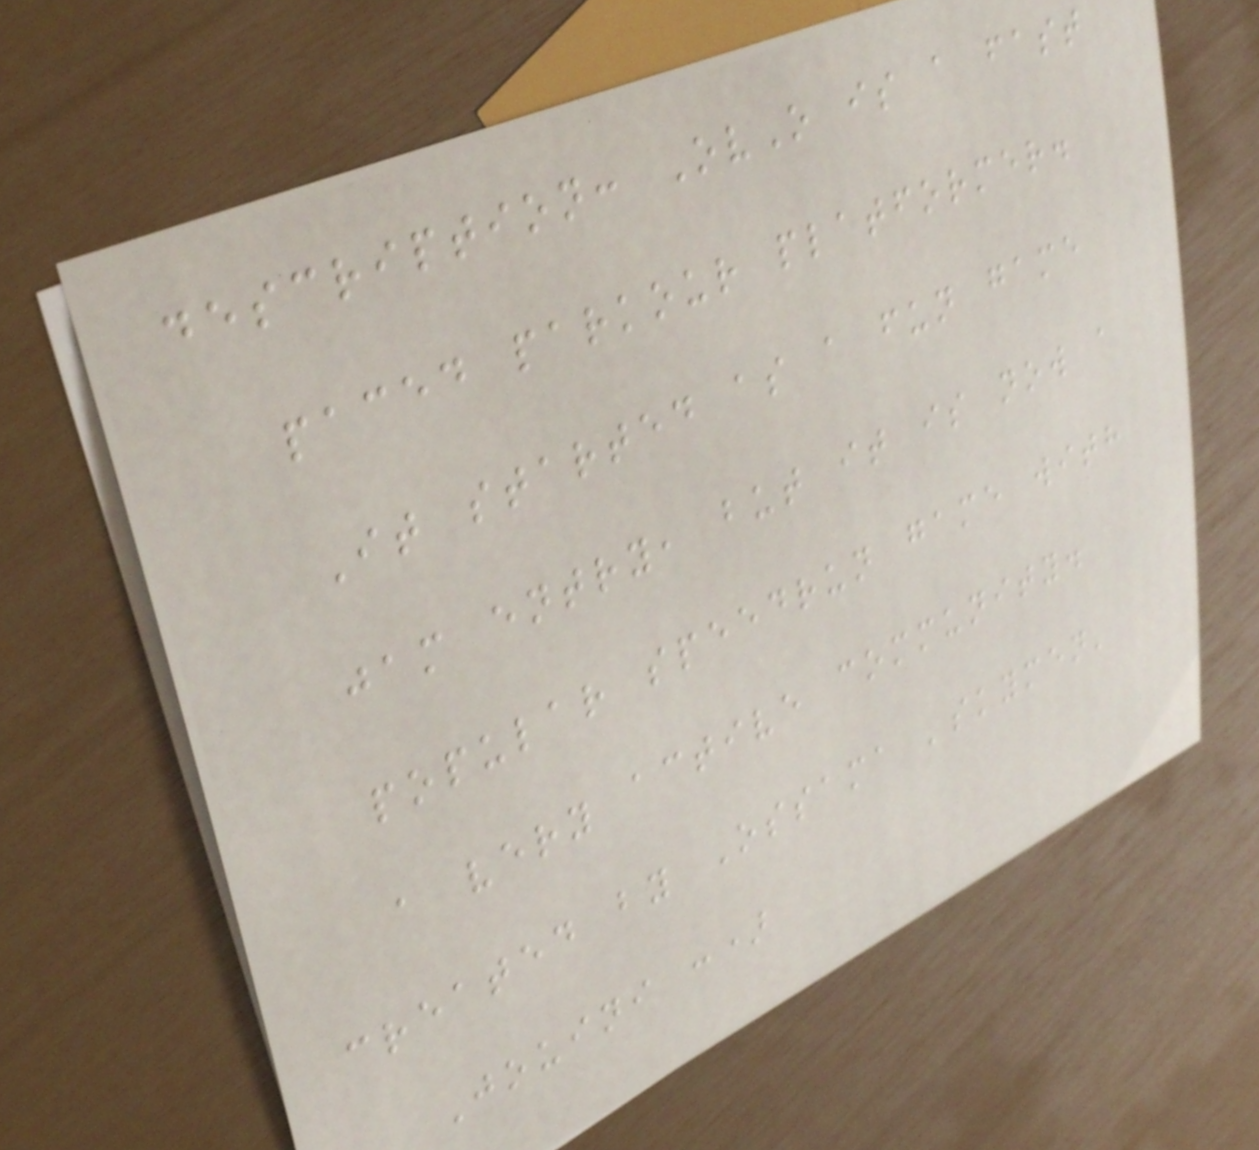description: OvO is a fast
paced parkour platformer.
It started as a fun game
jam entry, but it is now a
popular speedrun game with
a very active community.
created by Ossama 'skymen'
Jouini :)
